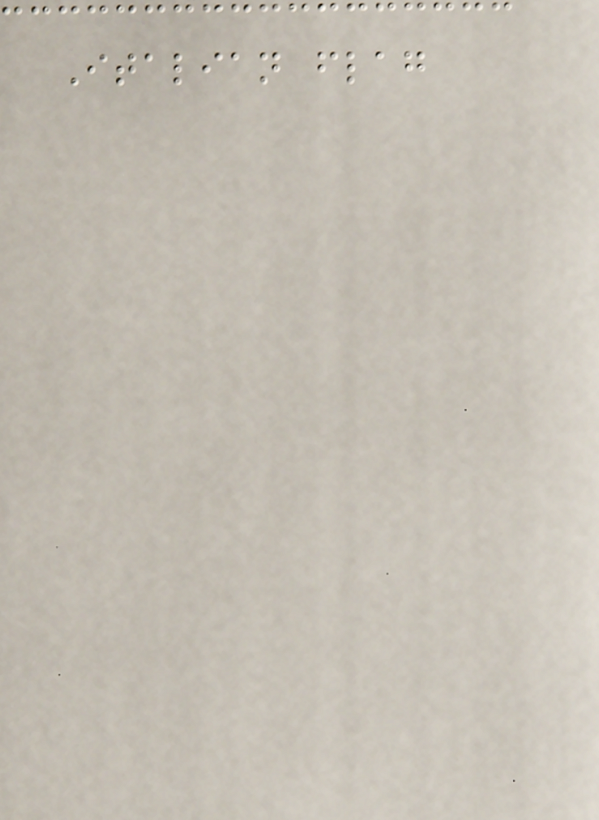Italian flag
